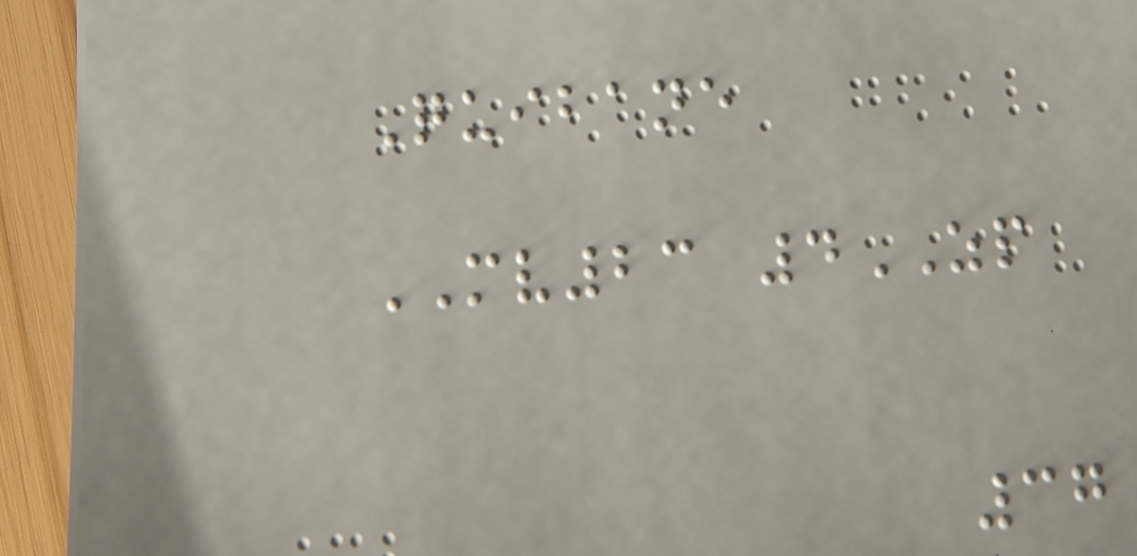Quibane
MV23 4ZP
37
